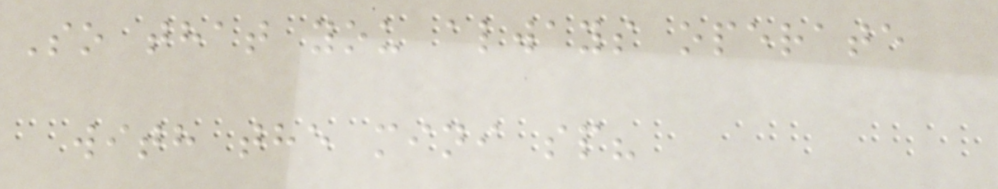So that you always operate
with the mini sp?
